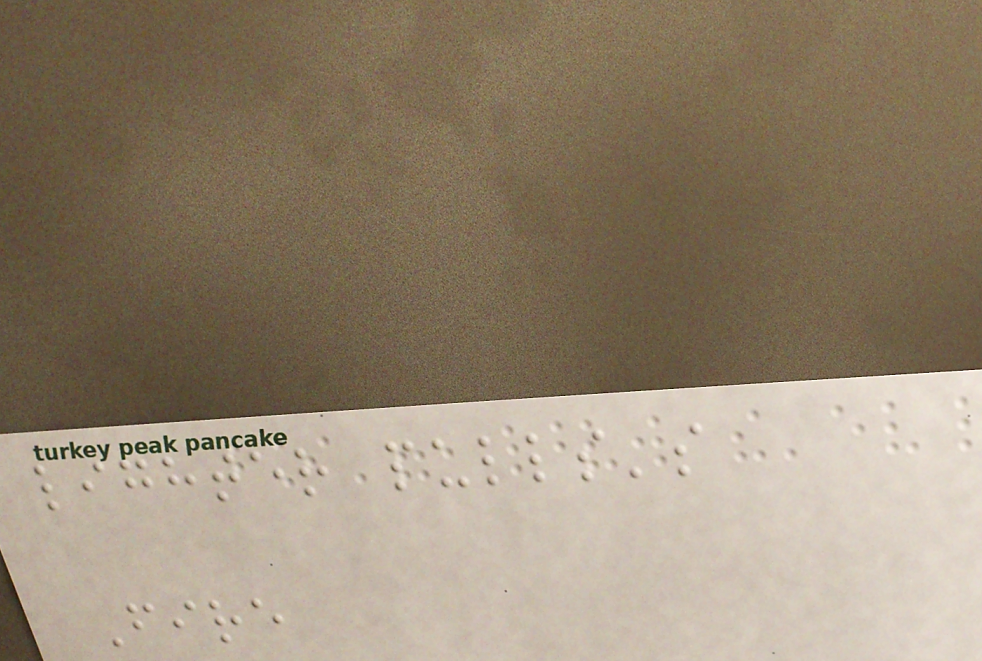lighter pulls's
Fire
